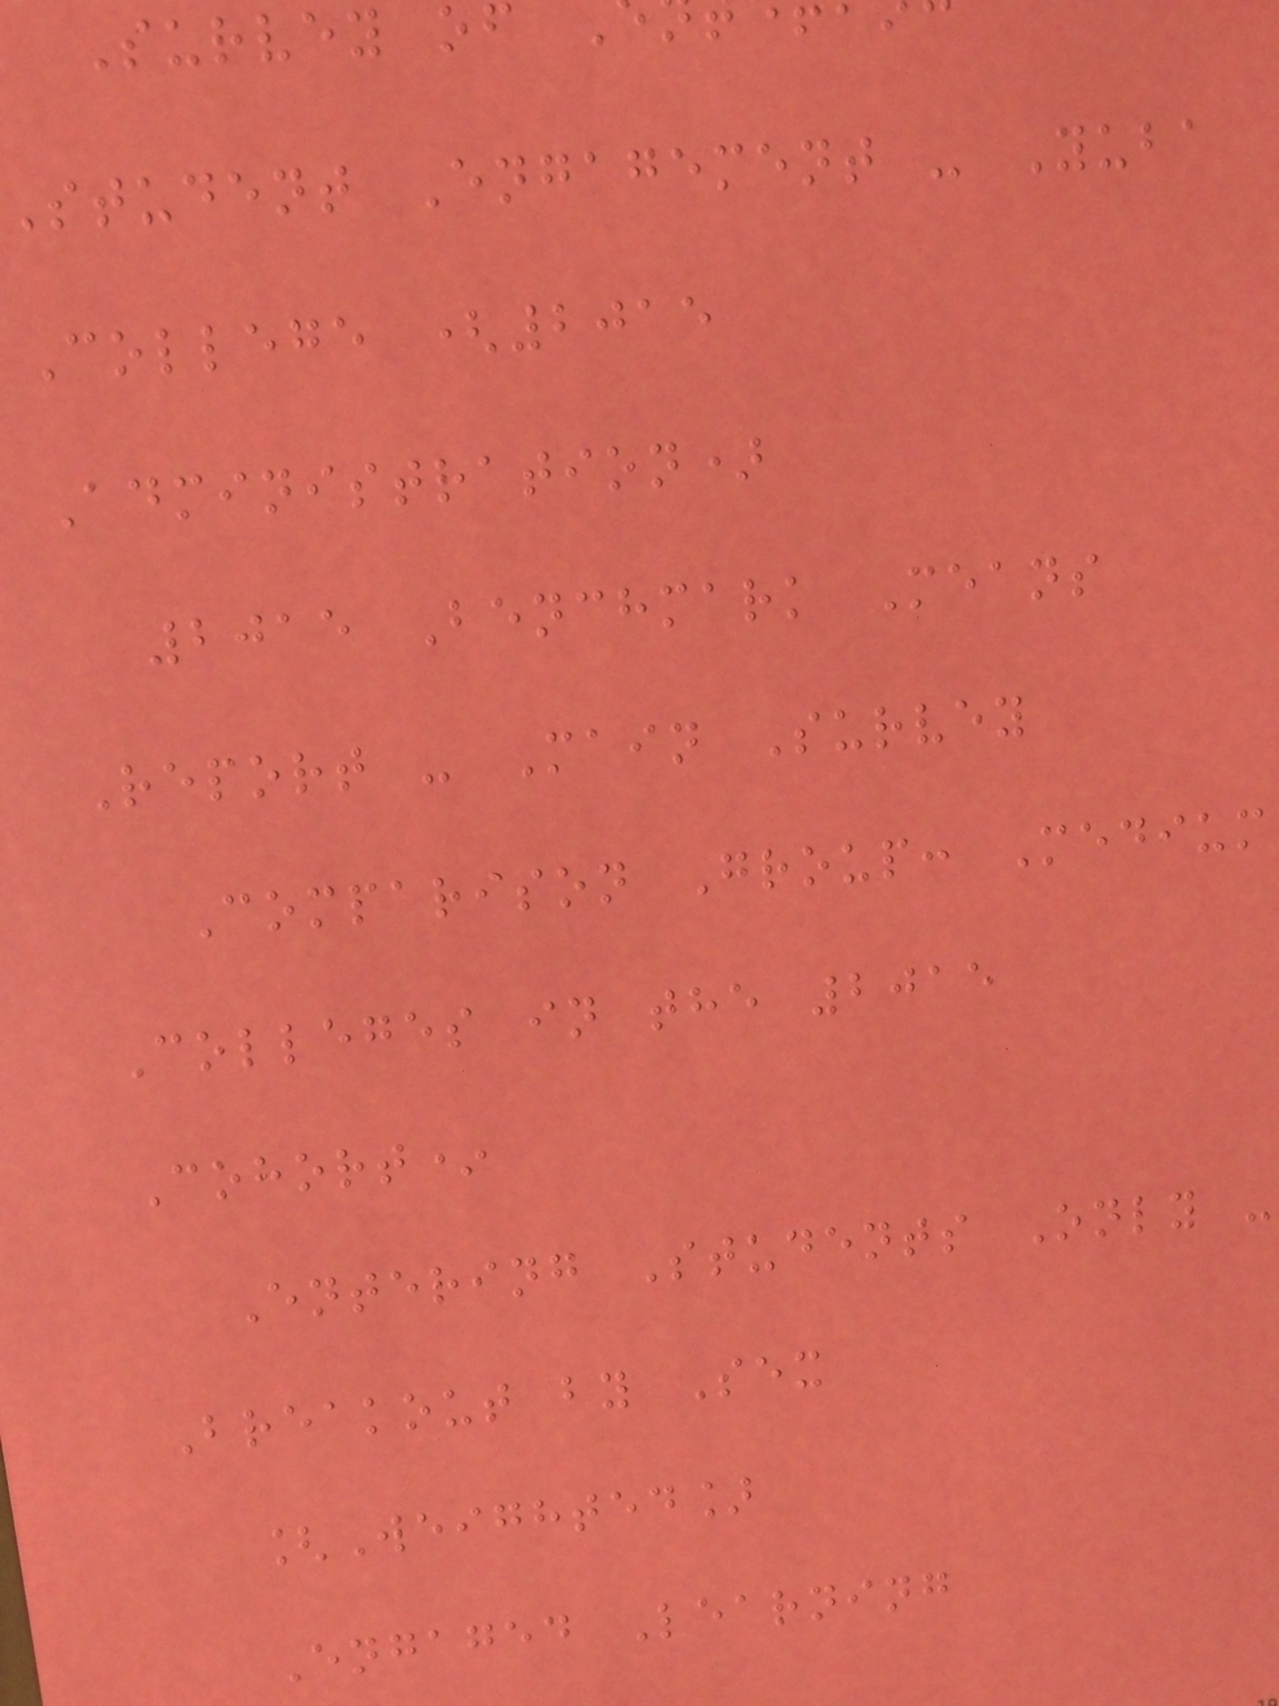Survey of
student Engagement - Yuba
College (2015
Administration)
2015 Benchmark Means
Report - Main Survey
Comparison Group: Medium
Colleges in the 2015
Cohort*
Entering Students Only -
Breakout by Sex
[Weighted]
Engaged Learning
